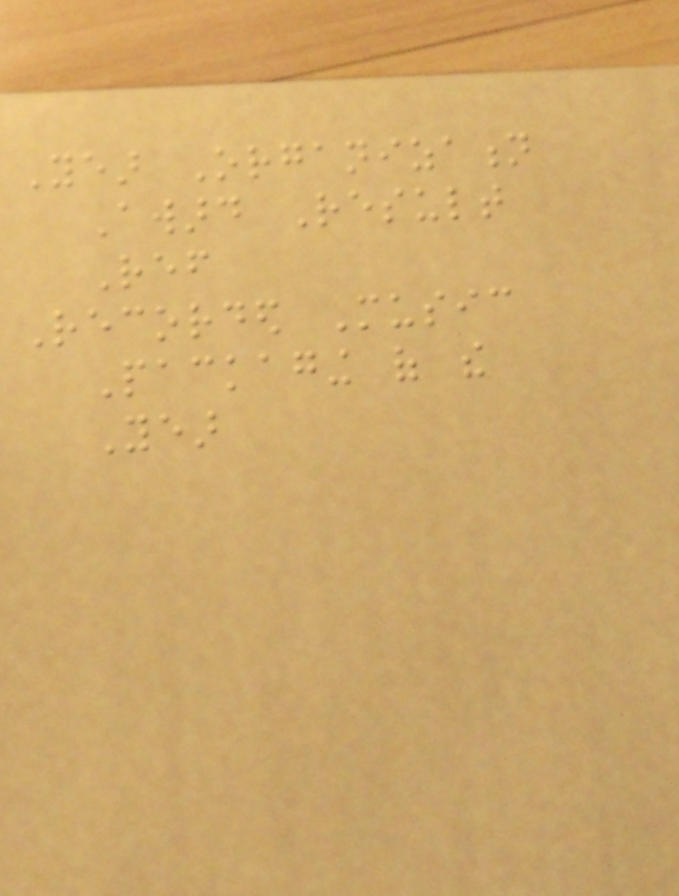Year Organization
Award Result
Ref
Recorded Music
Packaging of the
Year
